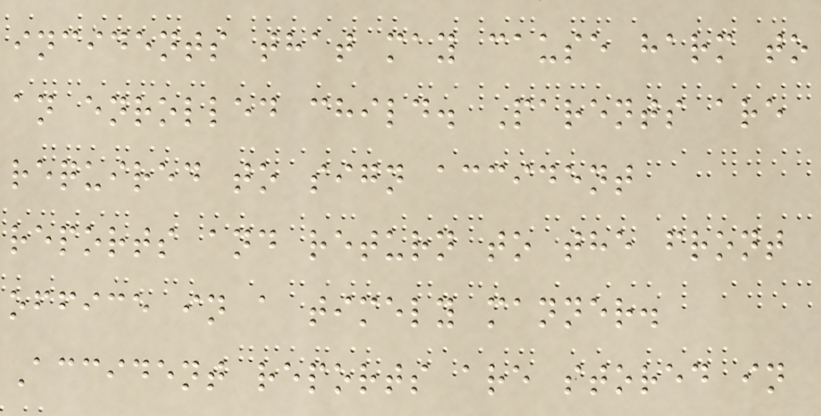incidents that may cause harm to
an enrolled child. Parents are
required to sign accident
reports and return to the front
office in a timely manner.
Accident reports are stored in
